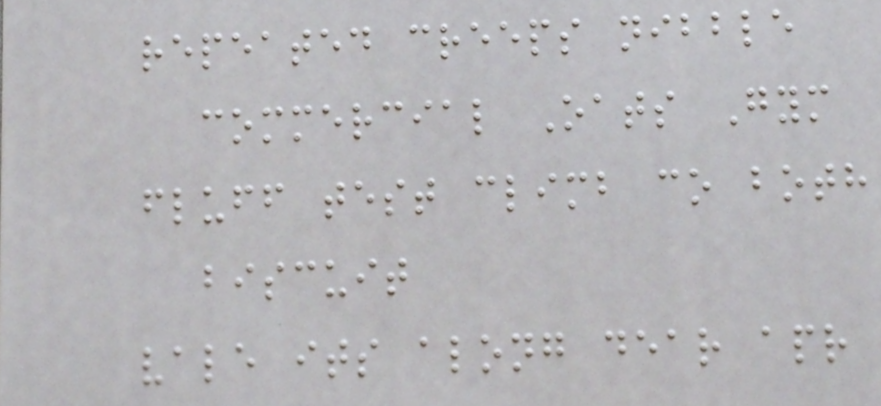repeated creeps nibble
commercial Oats Gym
fluff test climb co both
biscuit
vale its along dear apr
